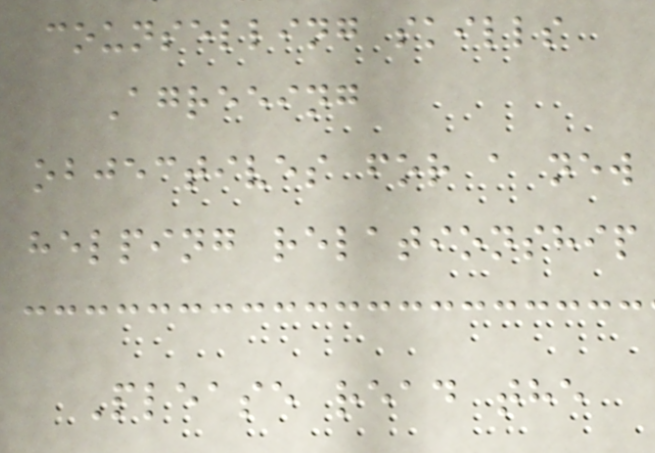counselling skills
Agreeing
objectives for a new
helping relationship
Please read the
